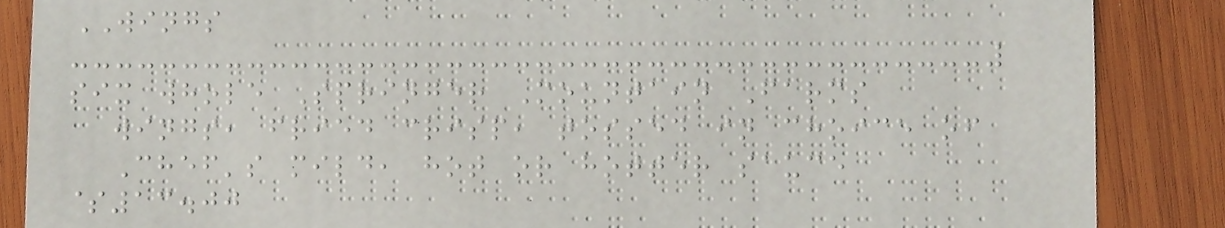WINGS
six whole Springer Mountain Farms
wings, fried crisp, tossed in choice of
Chef's mild, hot or hotter sauce
$13.00
